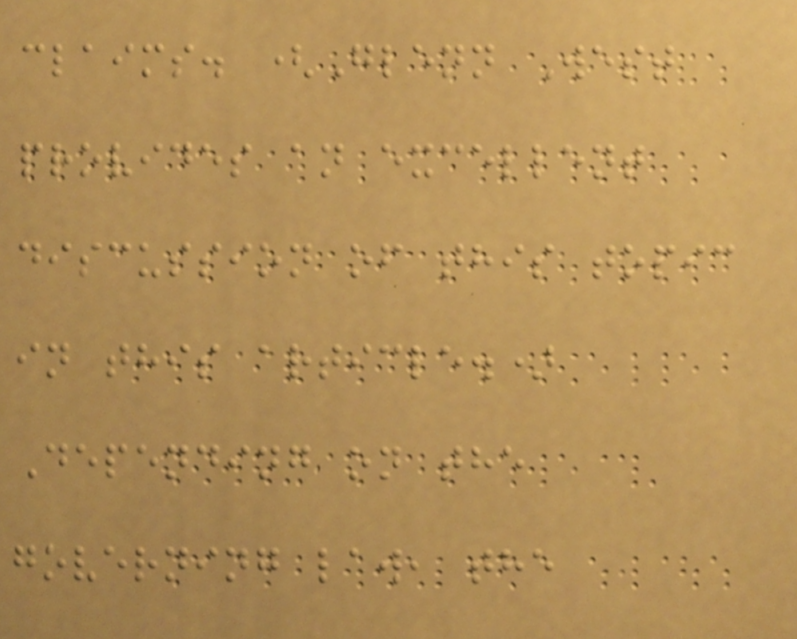claims. (Glenn West
provides an excellent
discussion of this topic
in this article.)
Depending on the
governing law, the
